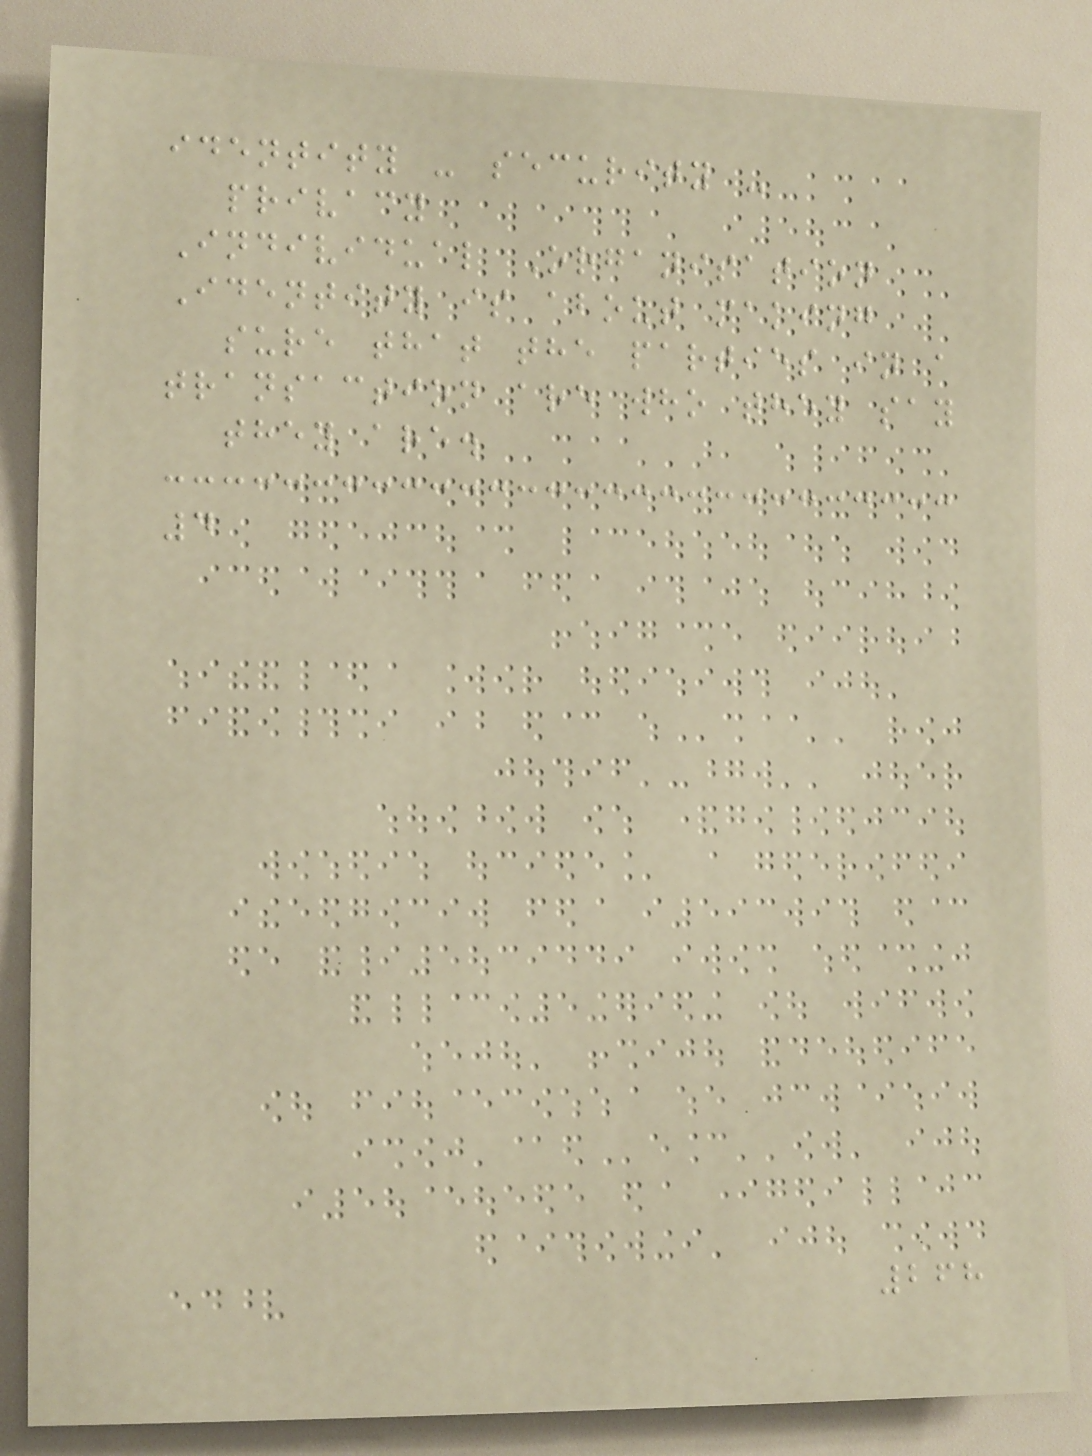identity - security -
privacy
Individual Organisation
Identity is about making
sure that the parties in a
transaction are who they say
they are.
4
268
